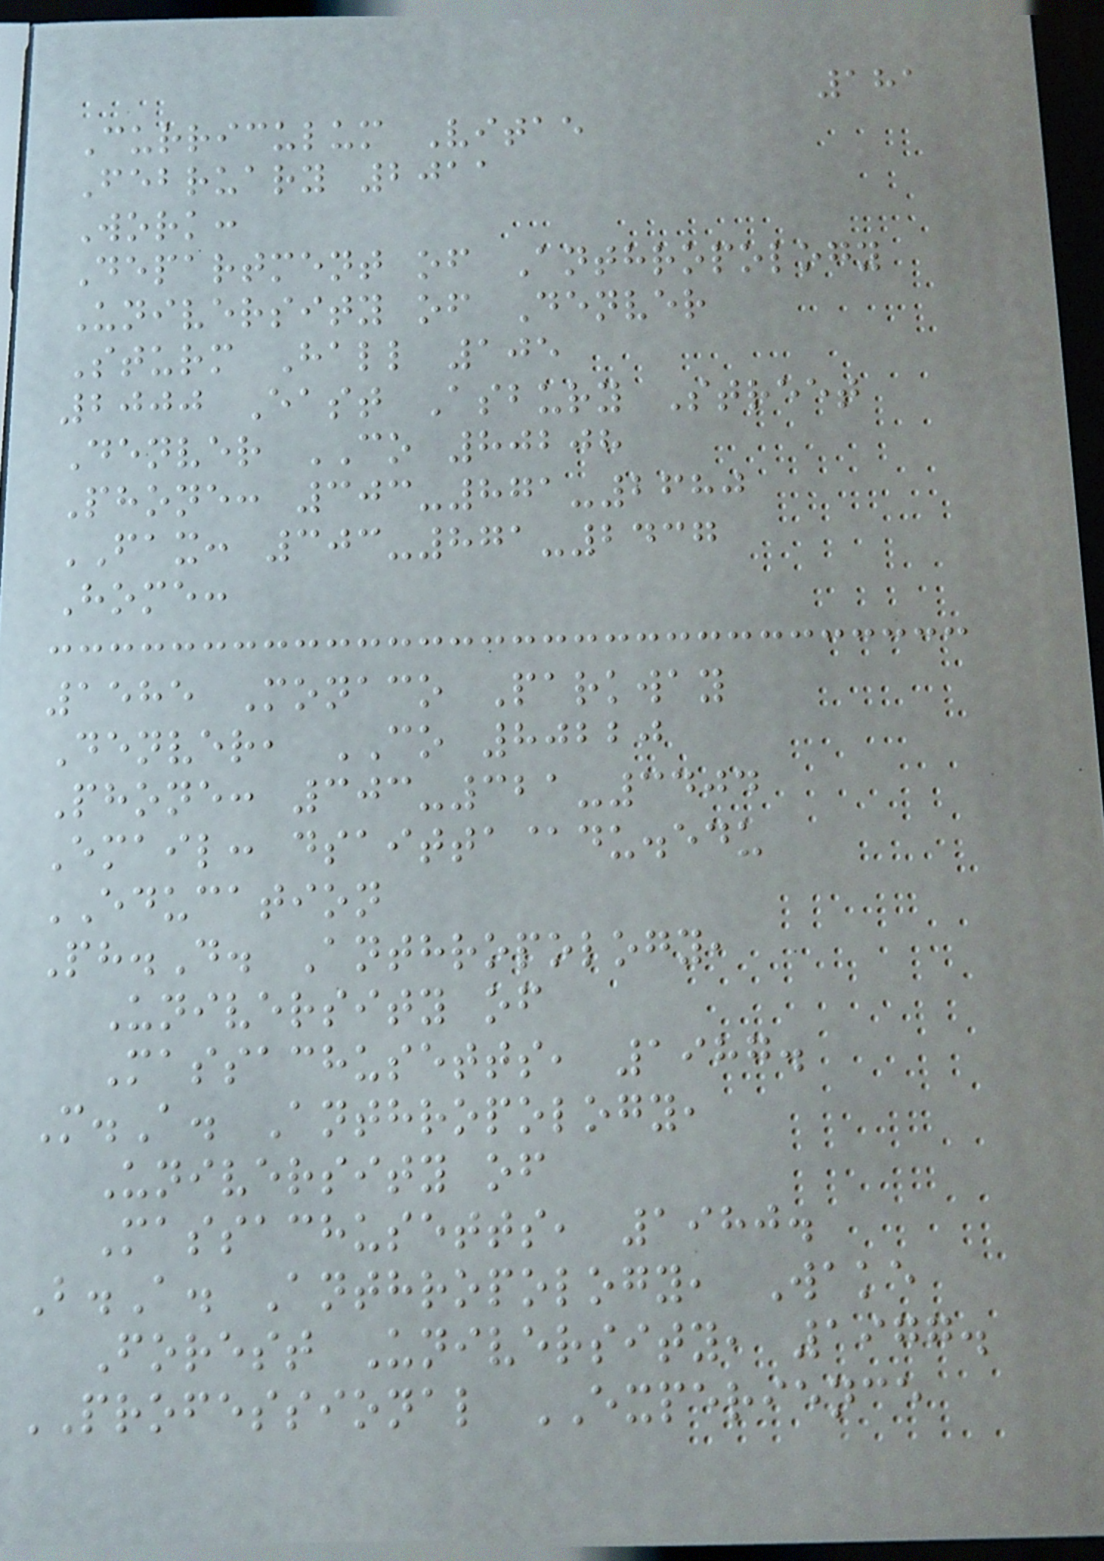181
Curriculum Vitae
February 2011
Work:
Department of Anthropology
University of Denver
Sturm Hall 105
2000 East Asbury Street
Denver CO 80208
Phone: 303-871-2680
FAX: 303-871-2437
Home:
1585 Monaco Parkway
Denver, CO 80220
Phone: 303-321-3404
Email: dsaitta@du.edu
EDUCATION
Ph.D. Anthropology,
University of
Massachusetts, 1987.
M.A. Anthropology,
University of
Massachusetts, 1980.
B.A. Anthropology, Wake
Forest University, 1977.
PROFESSIONAL EXPERIENCE
